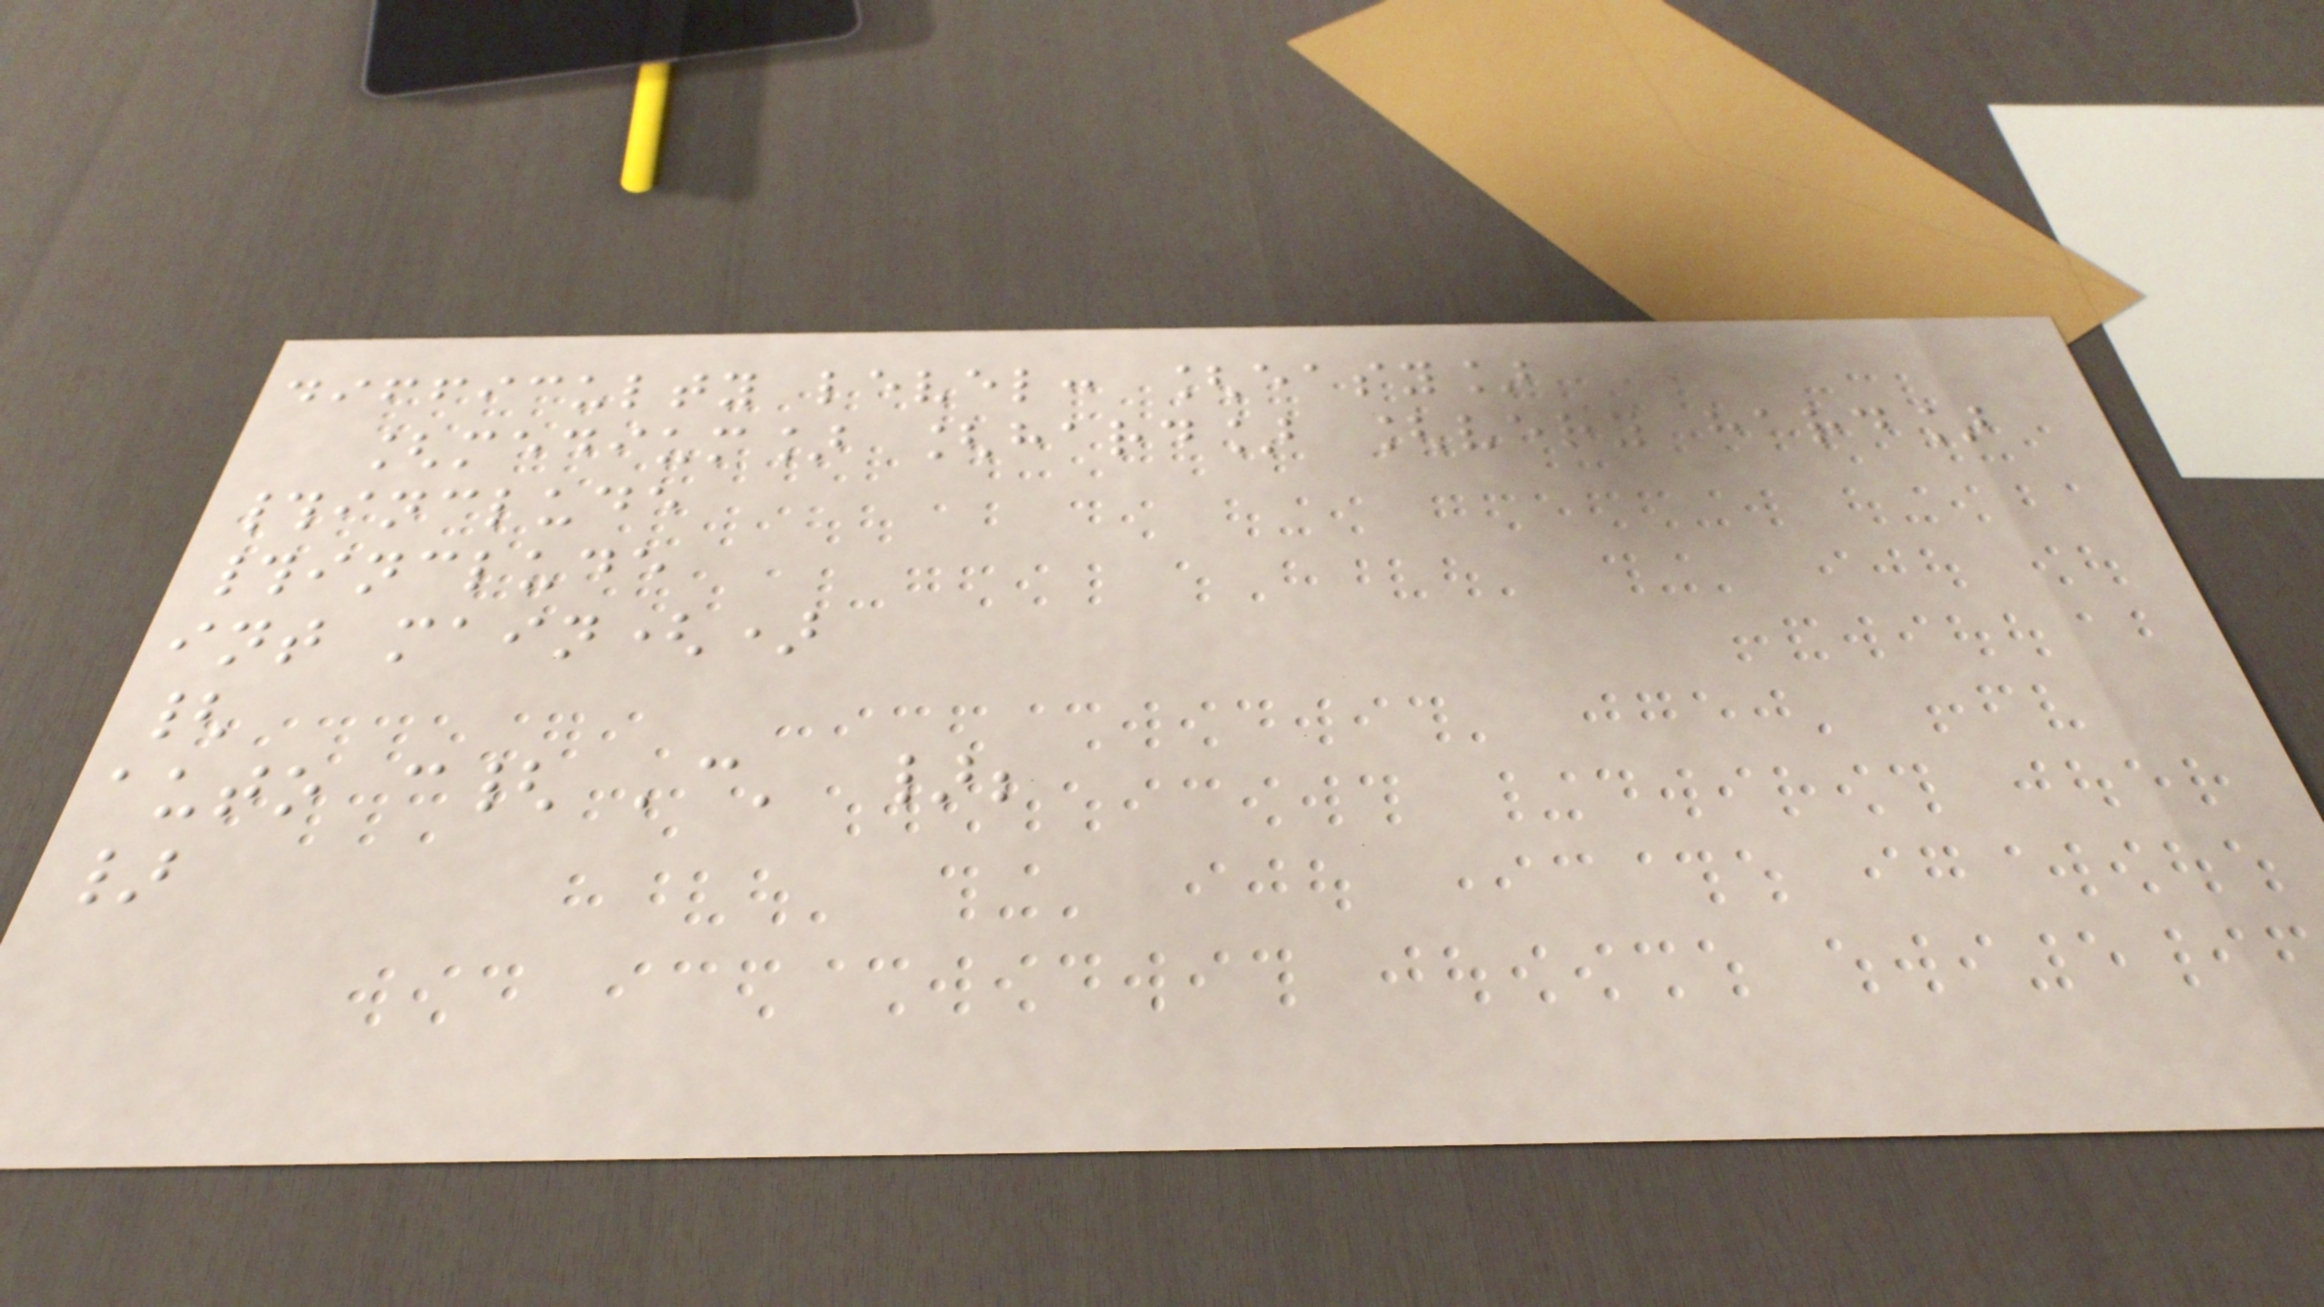difficulty level: [easy]
[medium] [hard] [very hard]
#include
#include
int main()
{
auto c{ 'c' };
}
